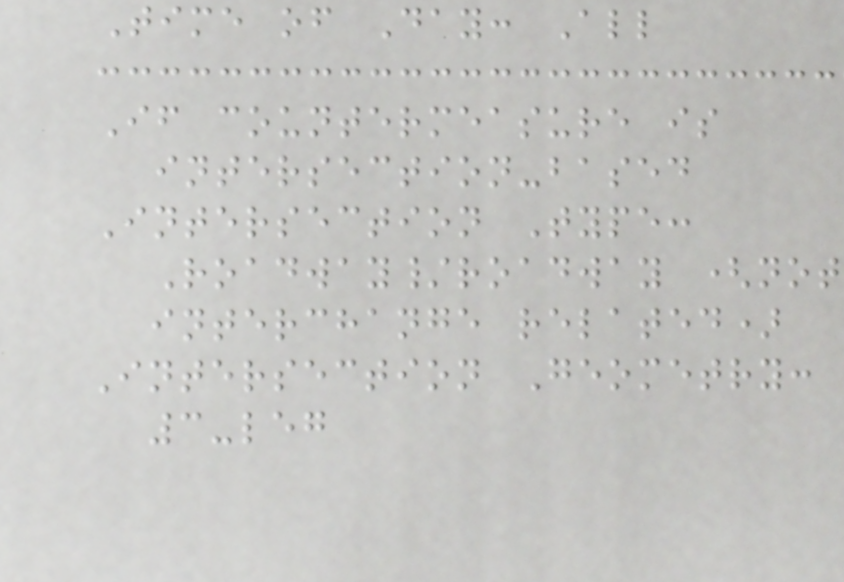Time of Day: All
If countermeasure is
intersection-based
Intersection Type:
Roadway/roadway (not
interchange related)
Intersection Geometry:
3-leg
